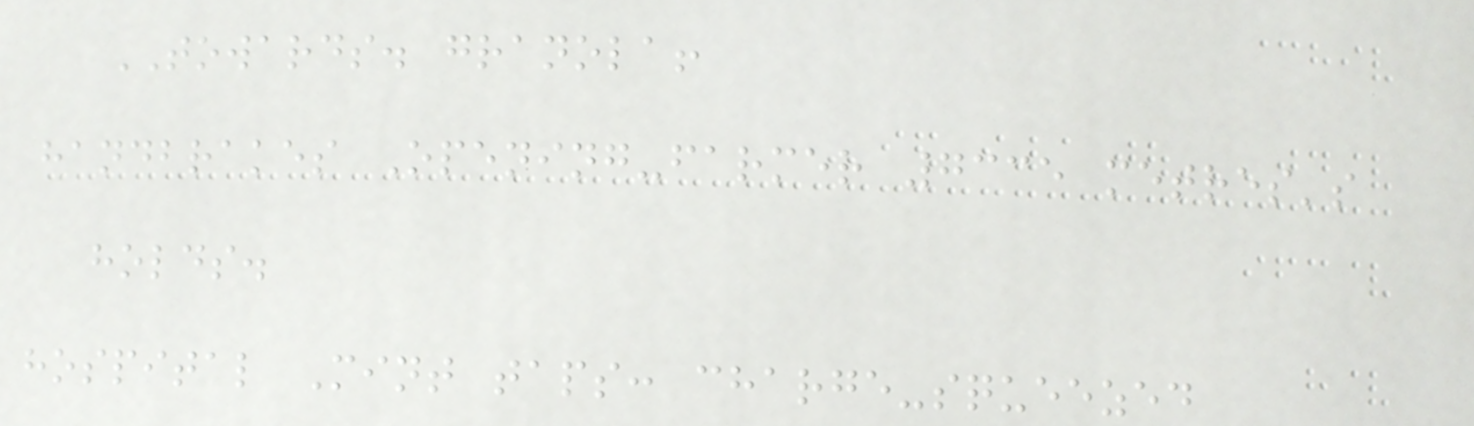TOWARDS. granola!
handbrakes Opening-farmer 7335 metres's
holds.
hospital Mint taps: charge-squeezed
